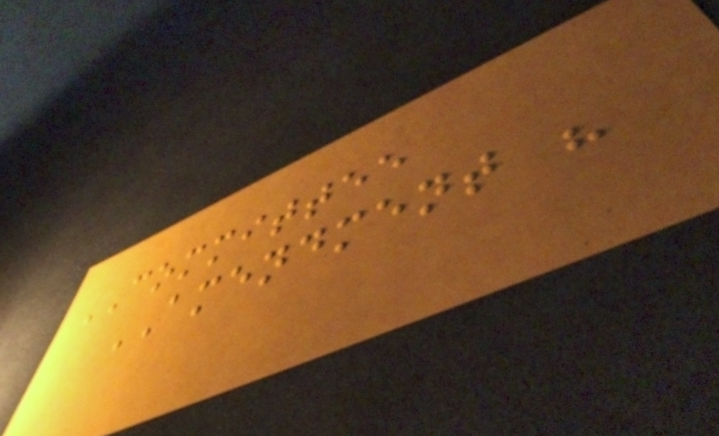COMMITTEE
AMENDMENT "
